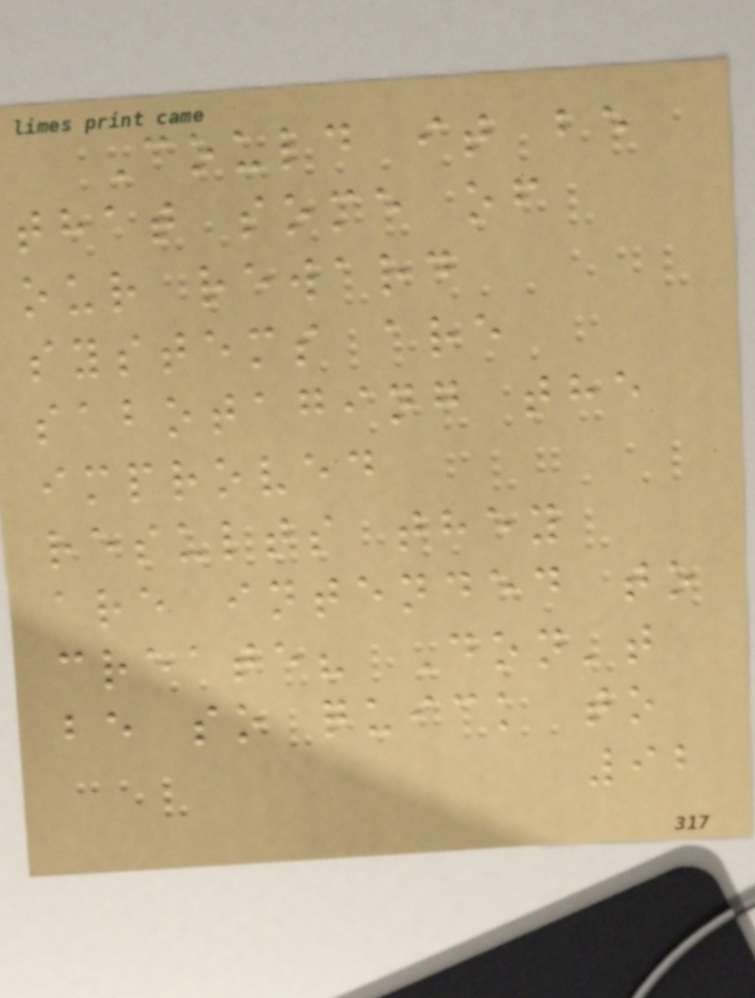Could it be
that some of
our reward
systems are
sabotaging the
improved
results they
are intended to
create? Don't
be so quick to
92
